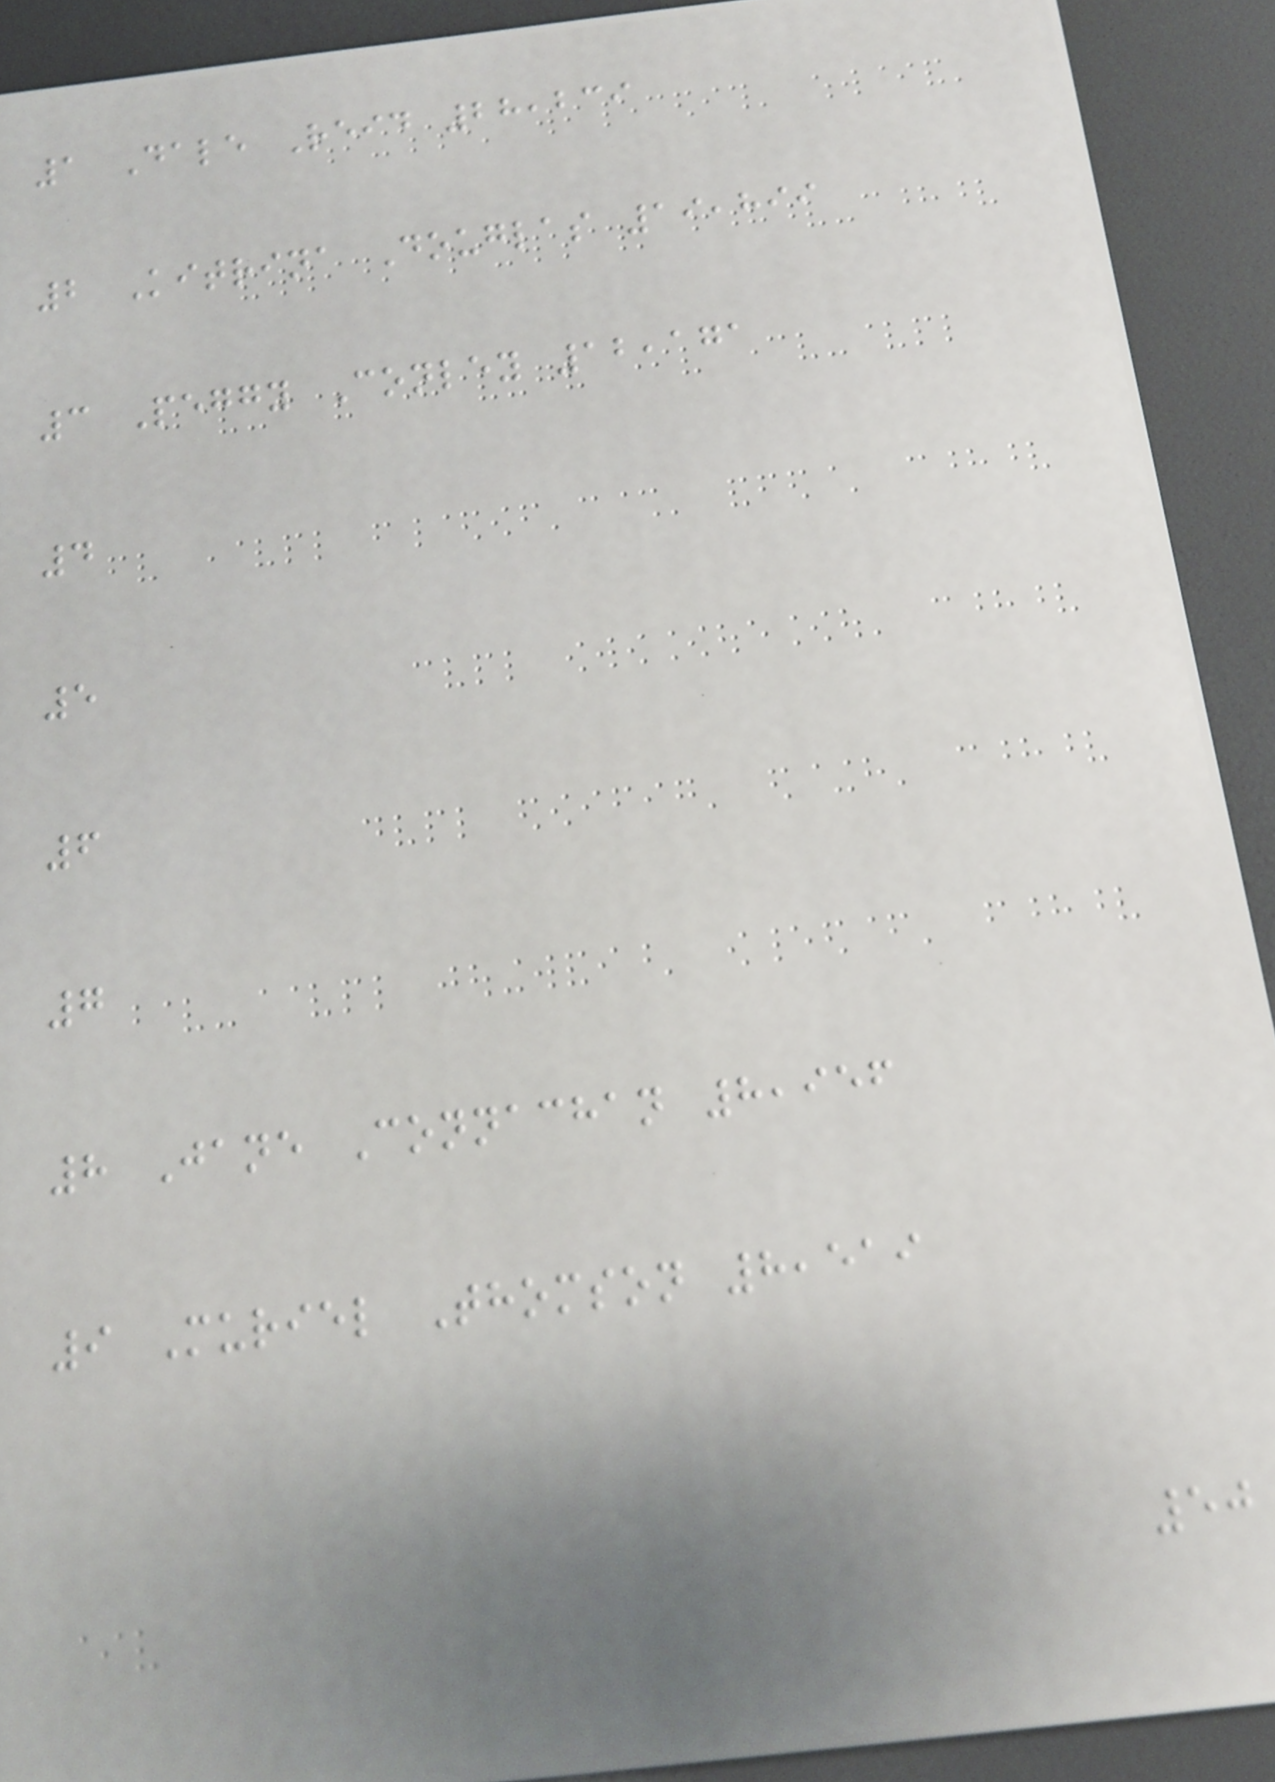1 Dale Reid 28,239
2 Kitrina Douglas 19,899
3 Peggy Conley 12,171
4
5
6
7
8 Jane Connachan 8,956
9 Muriel Thomson 8,519
50
